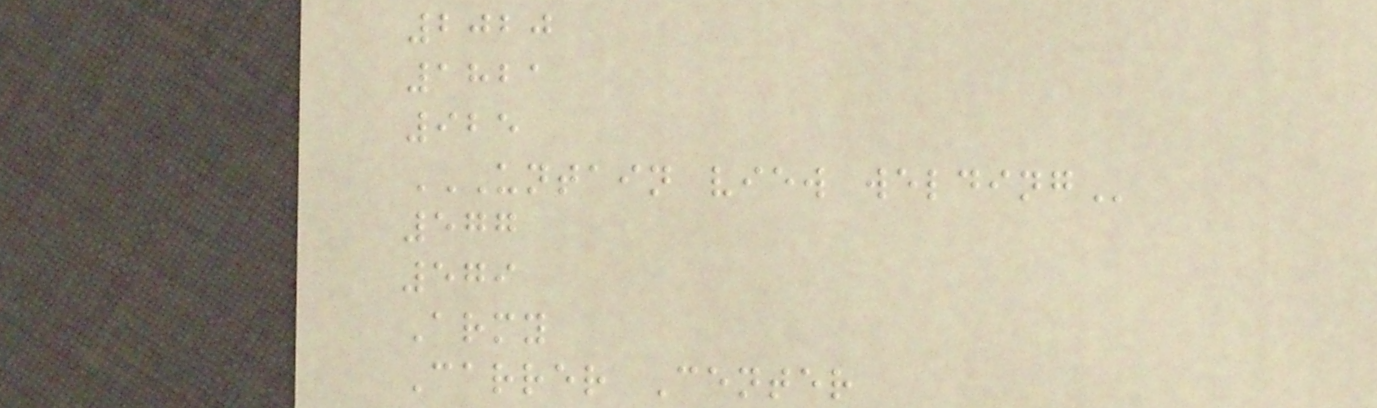2020
1821
925
UNTAIN VIEW WELDING
577
579
Army
Carrer Center
